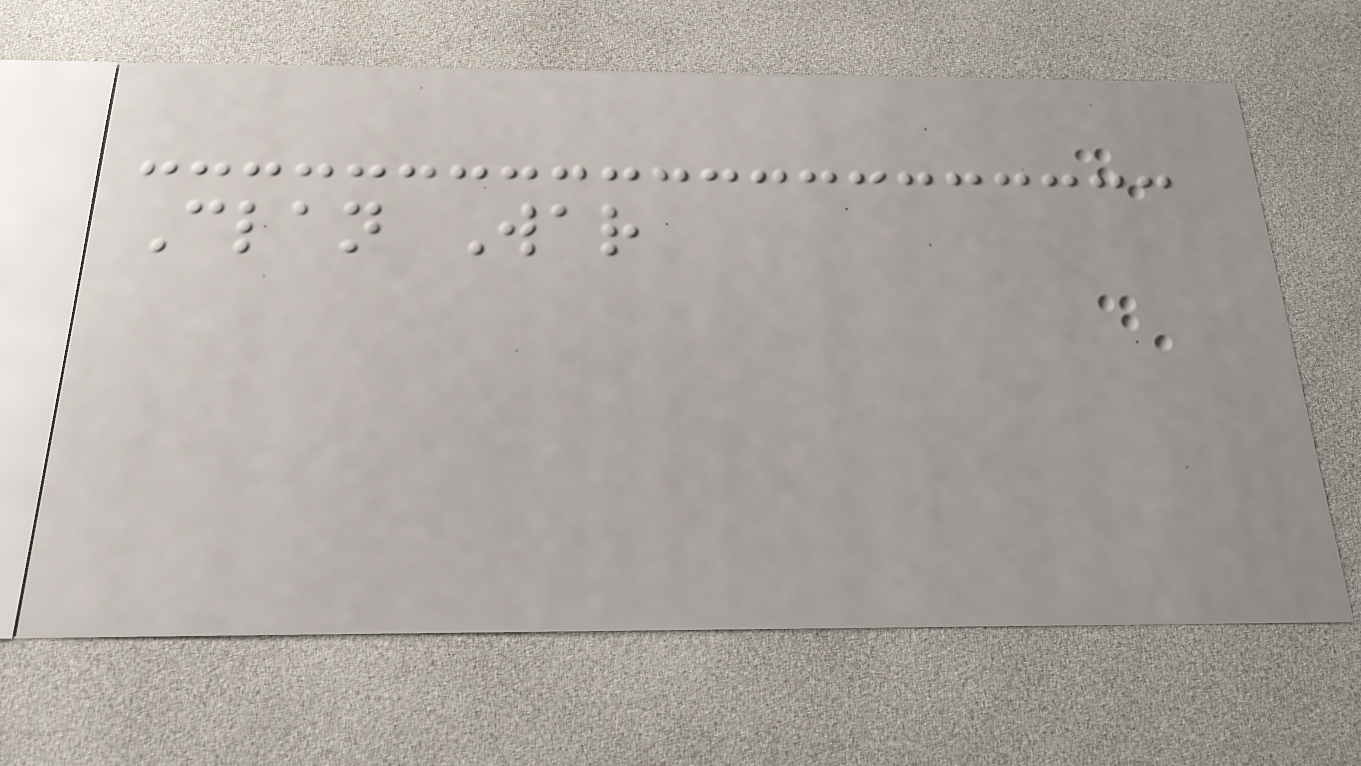Clan War
